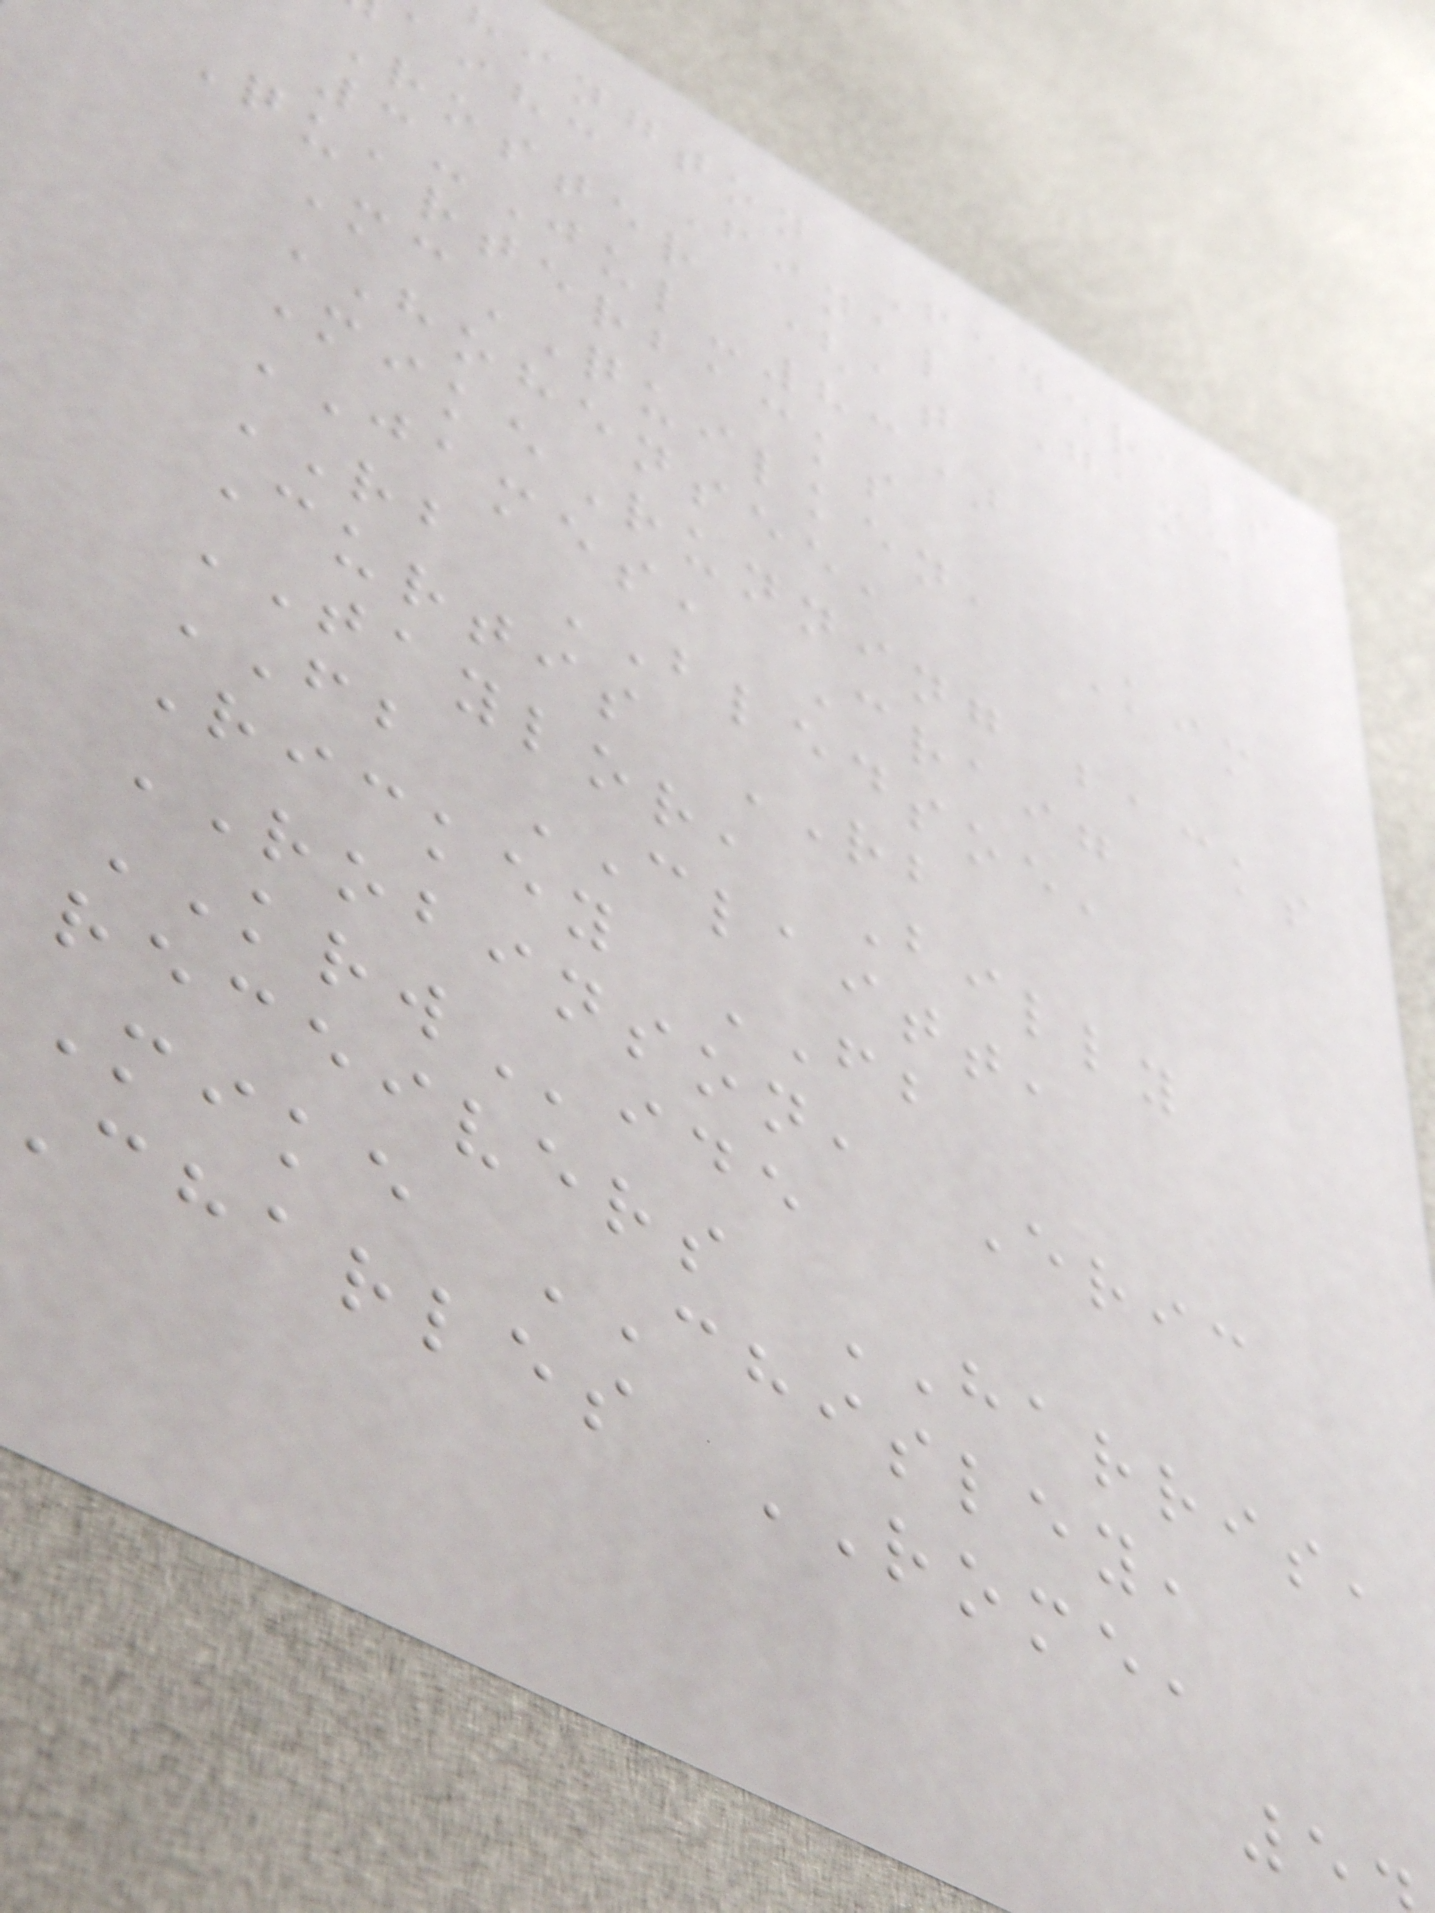hington Federals
aihc Final Game
Roster (at
3-Jul-83)
Quarterbacks
McQUILKEN, Kim
HOHENSEE,
MikeRunning backs
JAMES, Craig
RB BLEDSOE,
Curtis RB
TAYLOR, Billy
FB CLAITT,
Rickey FB
ROBINSON, Eric
KRWide
receivers HARRIS,
Mike CHISLEY,
charles ROME,
